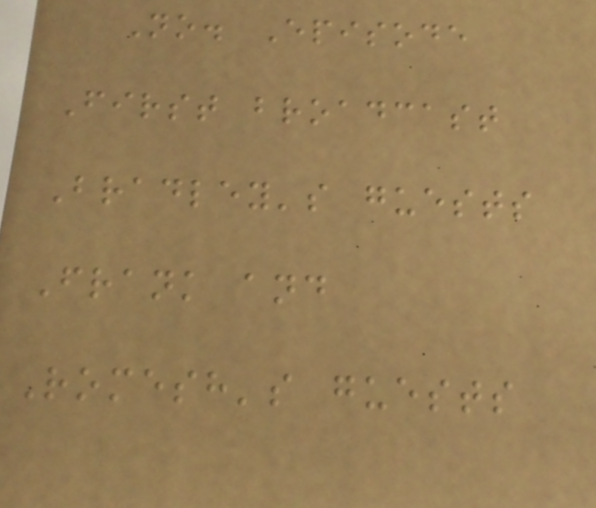No. Episode
First broadcast
Bradley's guests
Frank and
Romesh's guests
